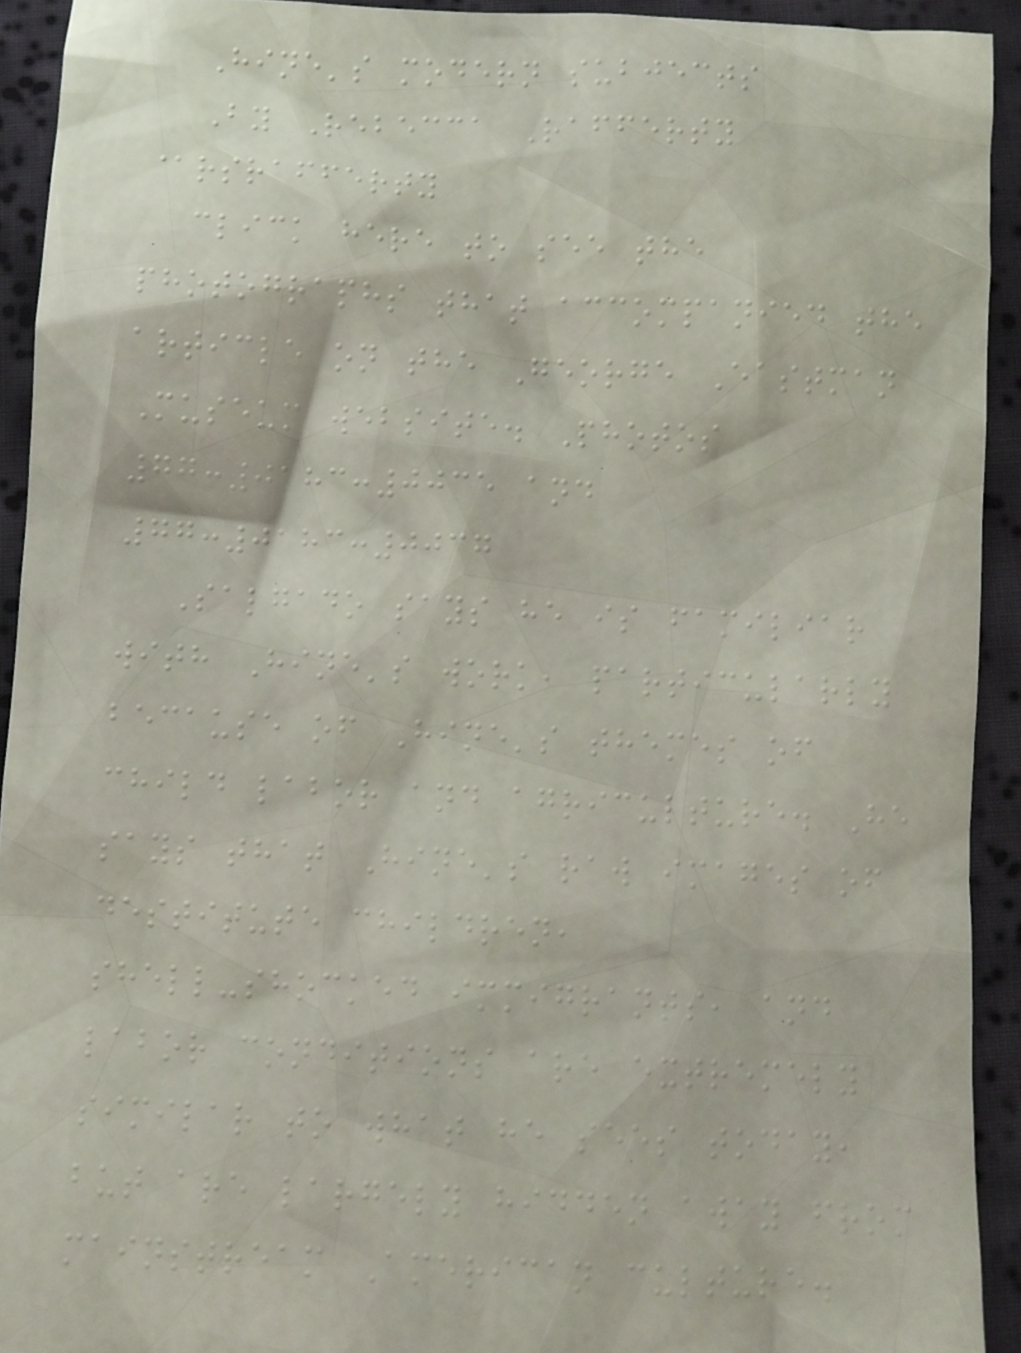Hine's modern subjects
By Rebecca Rafferty
@rsrafferty
click here to see the
photographs that accompanied the
article on the George Eastman
Museum website. Photos
77:0183:0035 and
77:0183:0037
Salgado says he is familiar
with Hine's work, particularly
because of Hine's themes of
child labor and agriculture. He
says that Hine's raw images of
destitute children,
shell-shocked immigrants, and
labor conditions are extremely
similar to what he sees today,
but are largely hidden away from
mainstream American culture.
